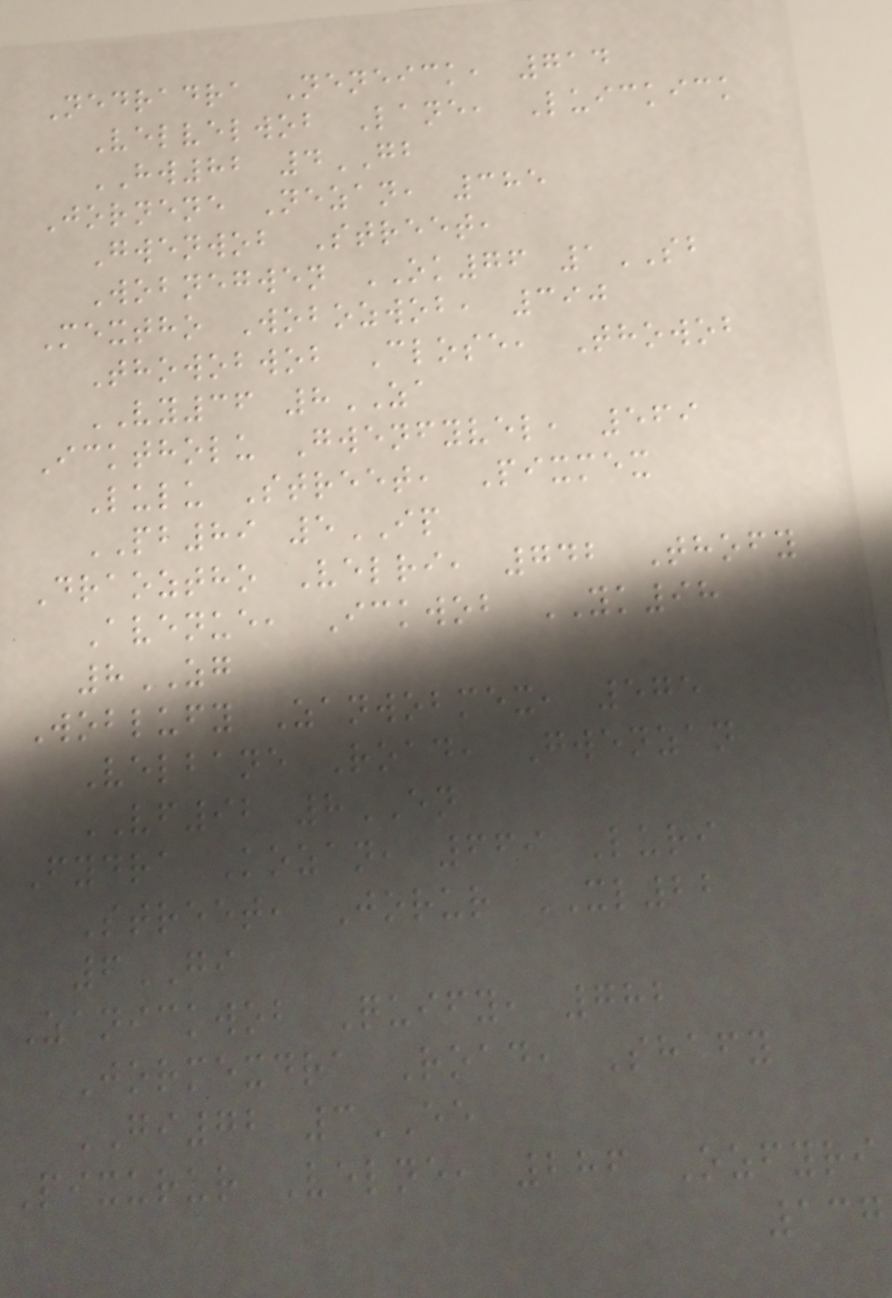Nedradra Neneick, 714
Velvelwob Lane, Luickick
HW82 4GB
Jornene Nezan, 385
Gwenwob Street,
Wobnegwen OK76 1SB
Mextho Wobozwob, 390
Thowobwob Close, Thowob
VY36 8ZA
Icktholu Gwenfyvel, 569
Lulu Street, Pixmex
PB89 5IP
Draoztho Velri, 742 Thofy
Avenue, Ickwob YK98
8ZG
Woblufy Zanwobmex, 575
Velbane Road, Gwenzan
VF92 8EN
Fydra Kozan, 669 Luri
Street, Jorur XL22
6GI
Zanickwob Quify, 782
Jormexdra Road, Shafy
GI72 3EE
Pixurur Velne, 286 Ozfyri
137
